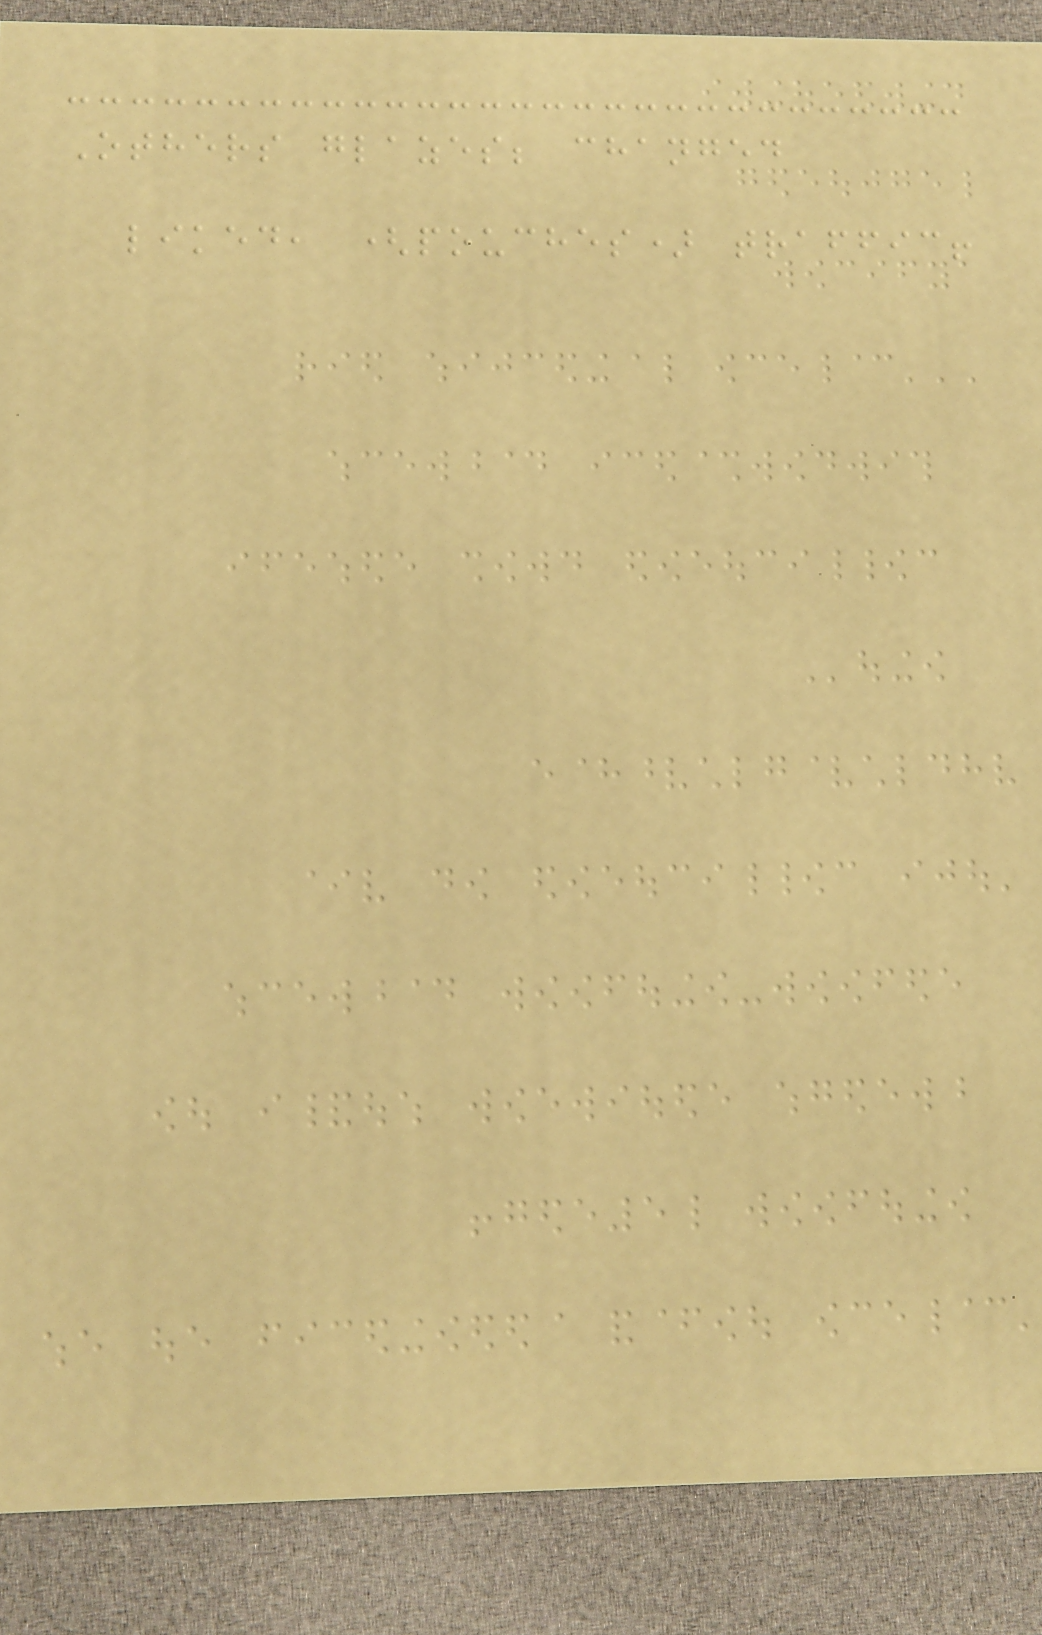Others glazes; changed
liked, (pouches) traffic!
